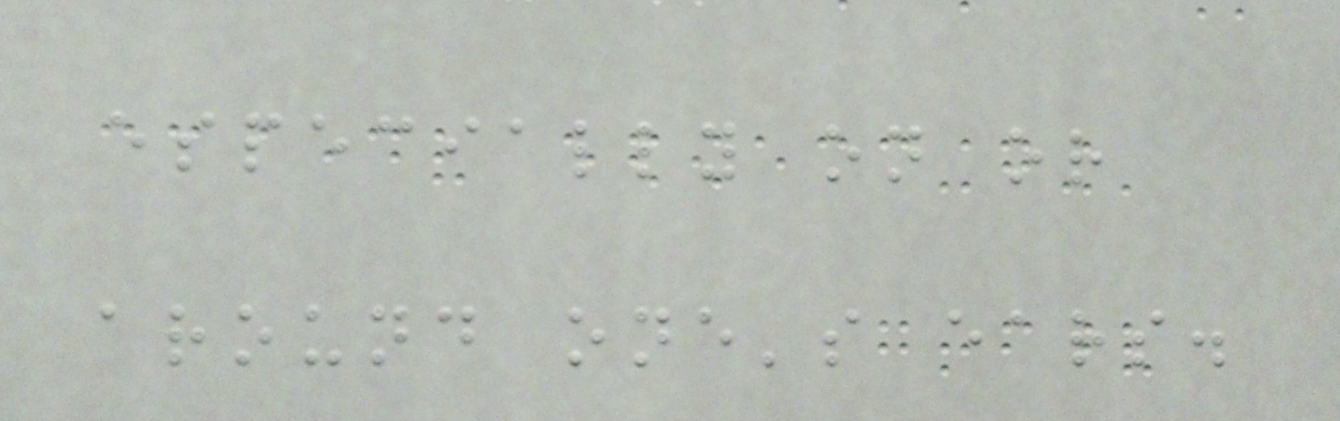especially on or
around one's ears.
